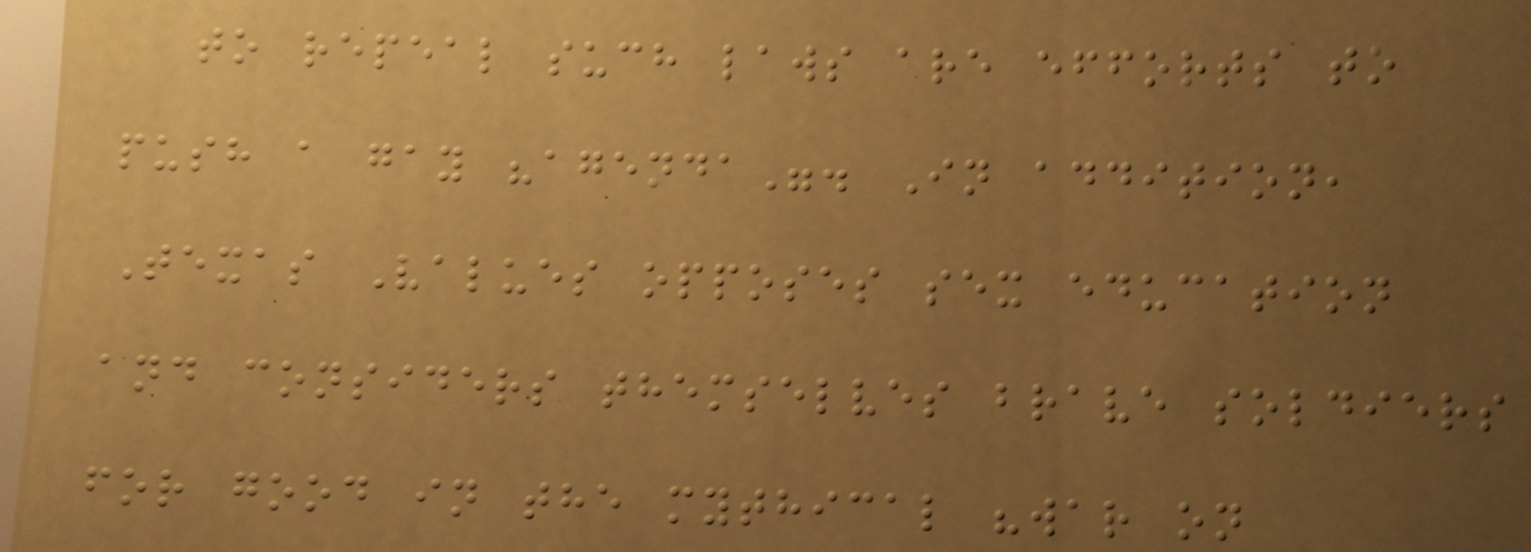to repeal such laws are efforts to
push a gay "agenda". In addition,
Texas Values opposes sex education
and considers themselves brave soldiers
for good in the mythical "war on
